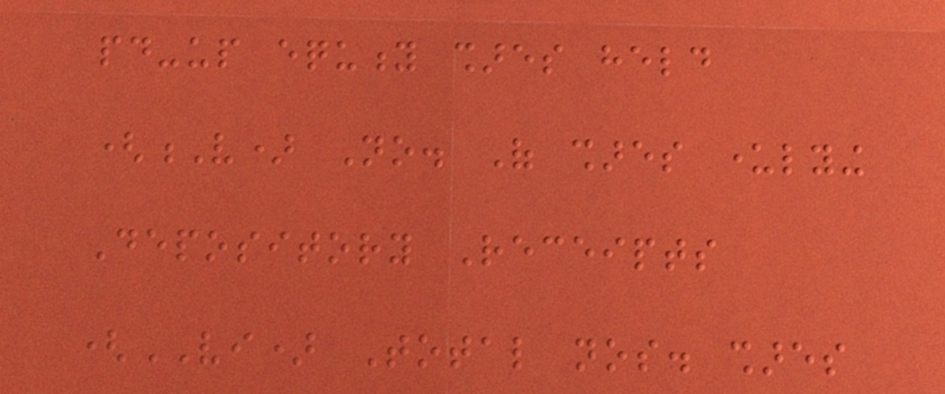paid-up equity shares held
(V) No. Of shares underlying
Depository Receipts
(VI) Total nos. shares
